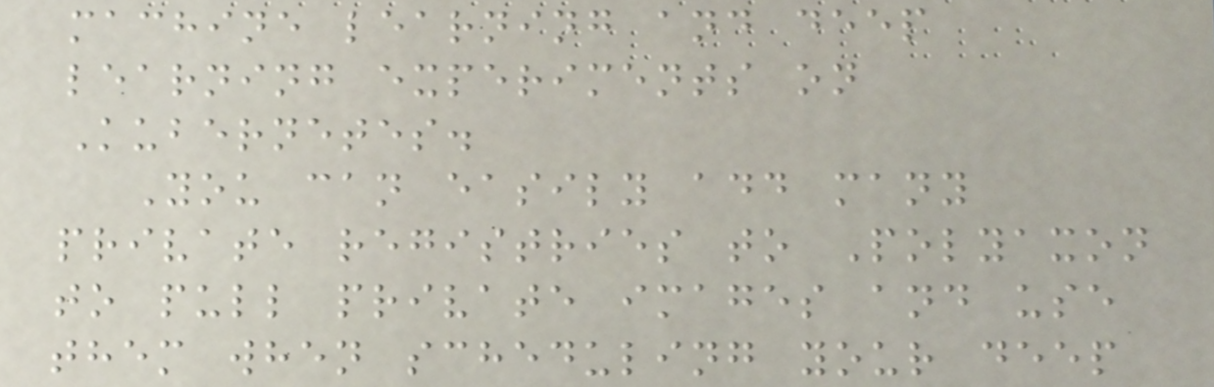machine learning and deep
learning experiments on
Kubernetes.
You can easily add many
private registries to Polyaxon
to pull private images and use
them when scheduling your deep
